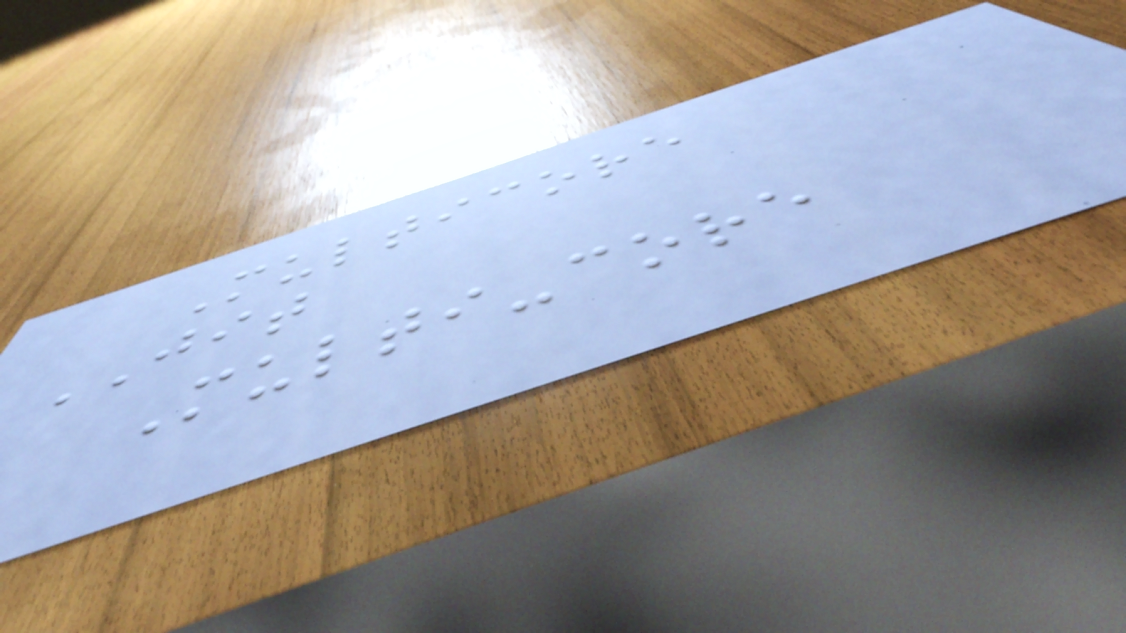Multicore
JIT
Multi-core
